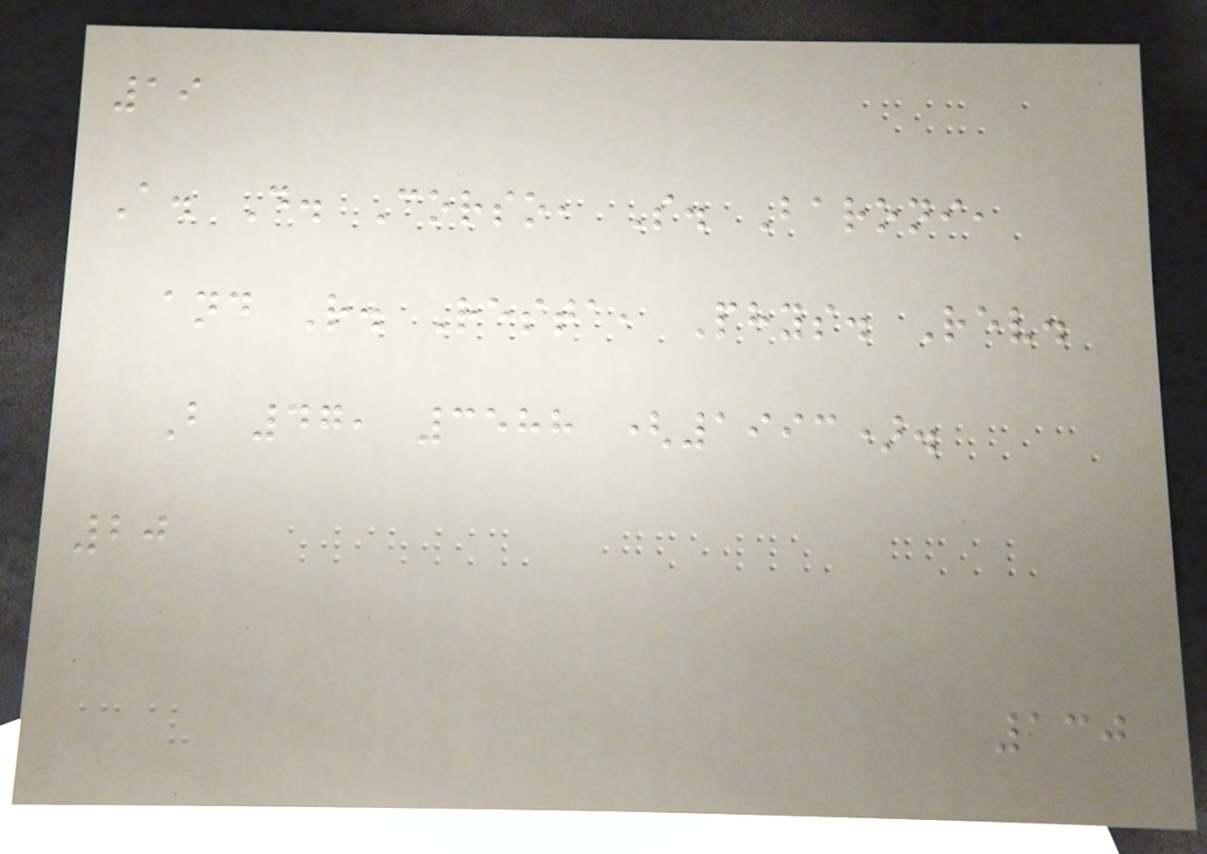19
A. D. Corso, S. Baroni,
and R. Resta, Phys. Rev.
B 47, 3588 (1993).
20
130
